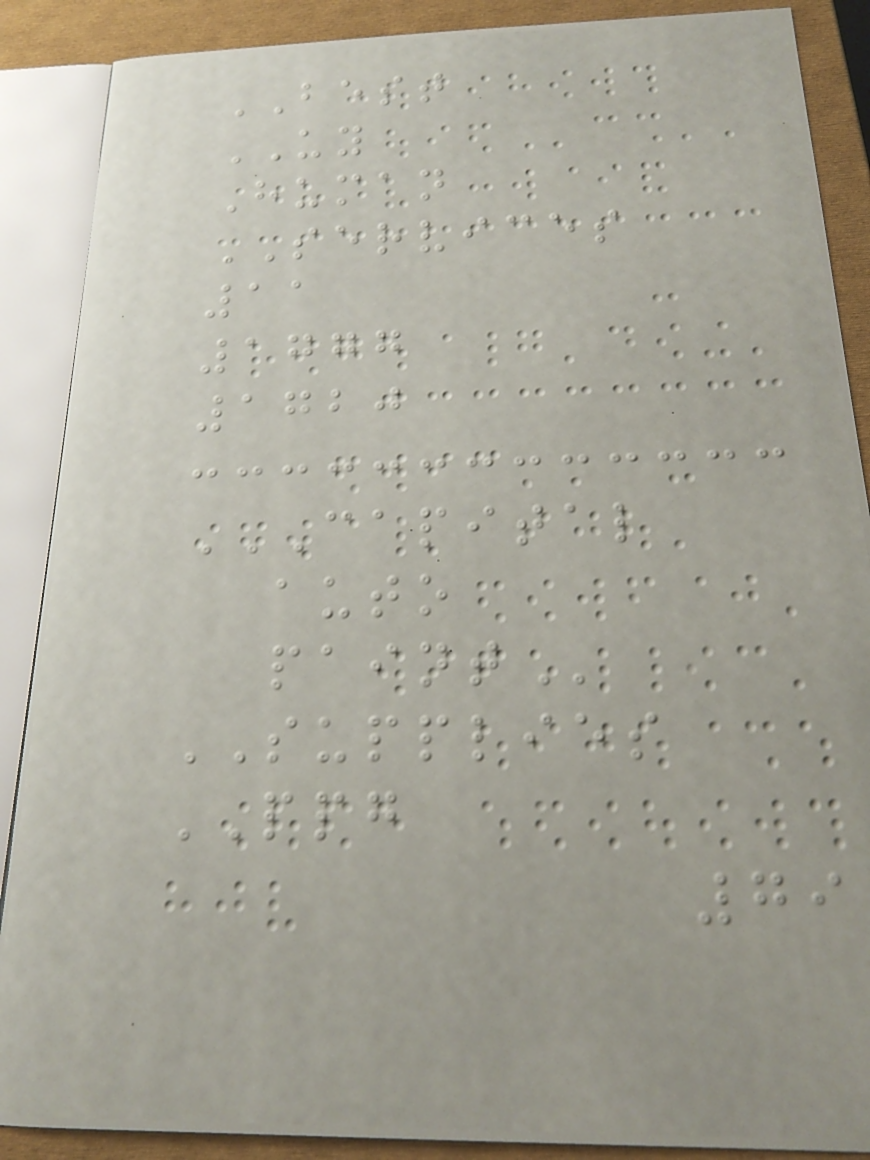BEST
UY
Human
SERVICES
11
1777
1720
CAPITAL
AUTO
PAINT
SUPPLIES
PPG
79
